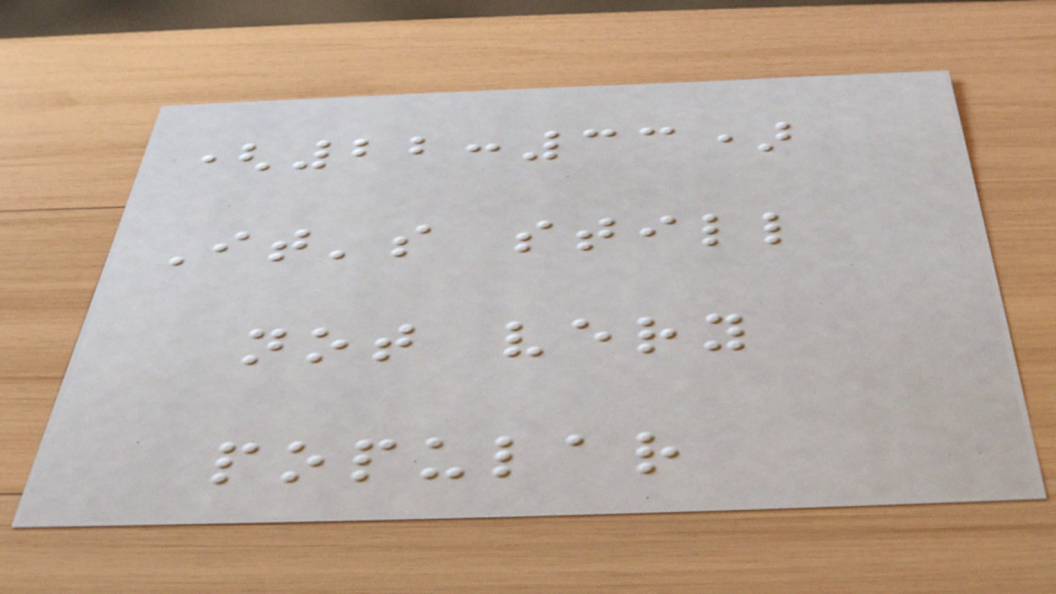(22:33)
It's still
not very
popular
